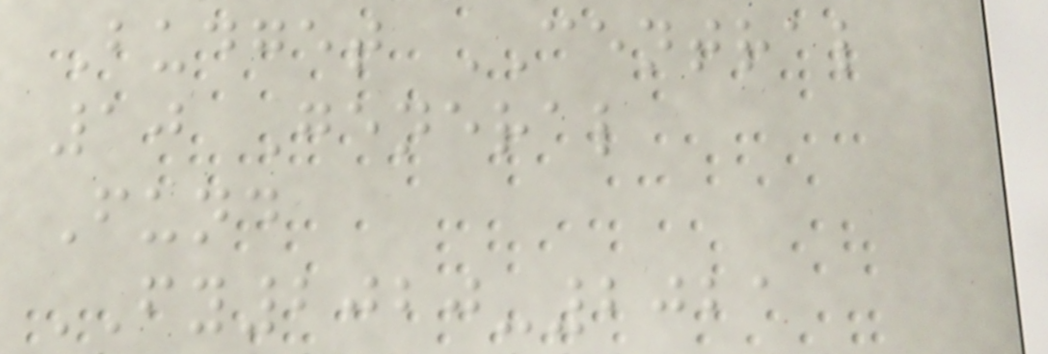Budget CENTRAL
10 General
Fund
FY2020-2021
